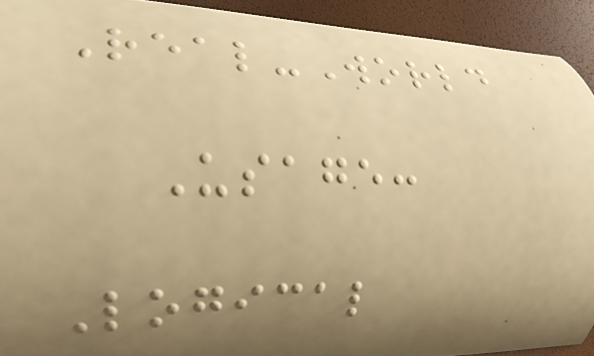Real-World
Usage:
Logical
